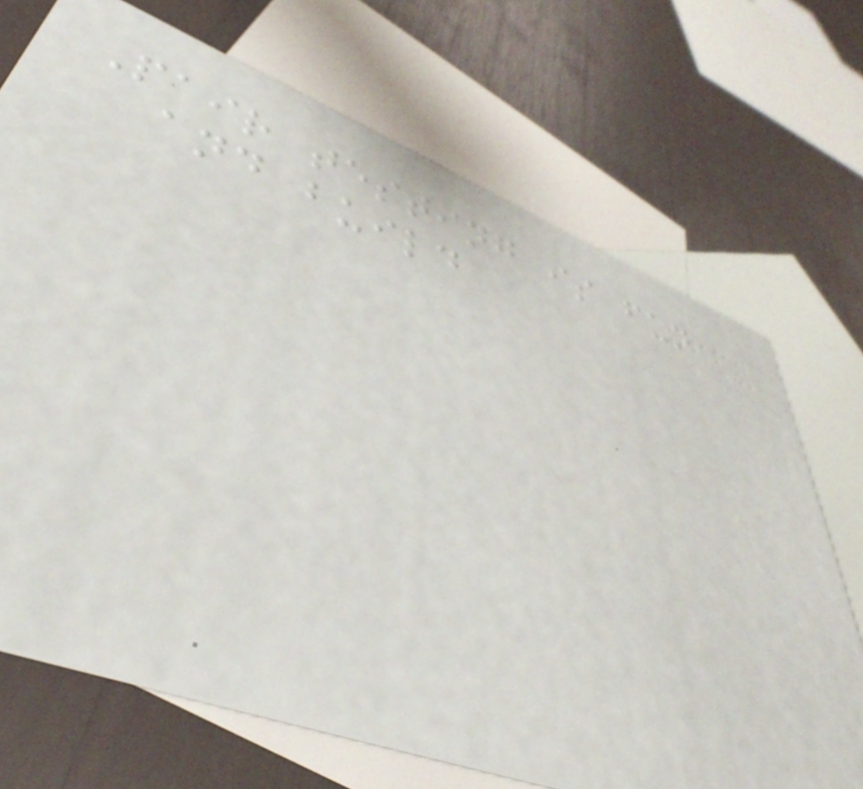Pair testing is fun
and build
